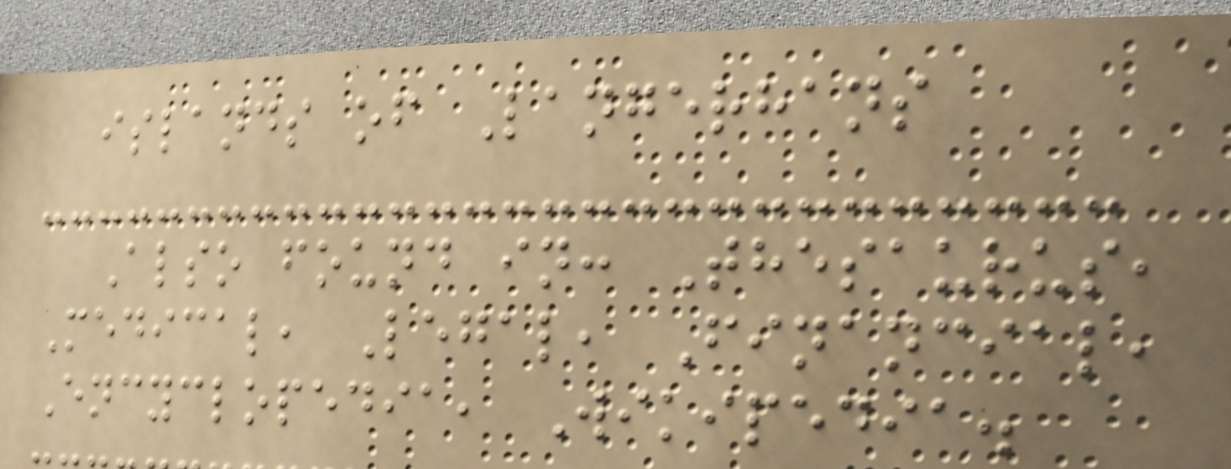islands of Langerhans
Also found in: Thesaurus,
Medical, Legal, Financial,
Encyclopedia, Wikipedia.
